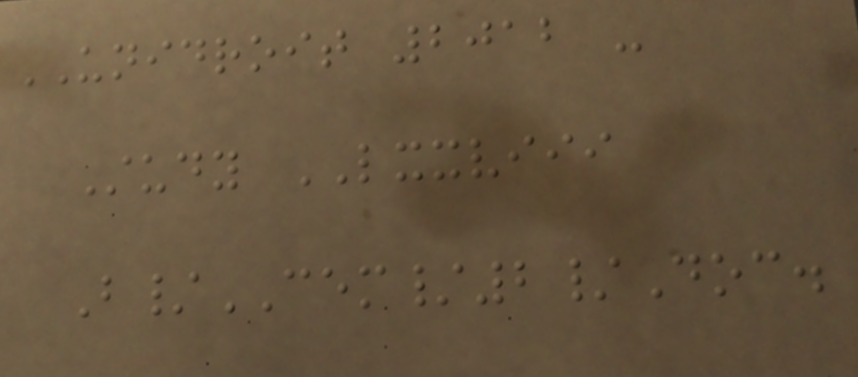UNIDROIT 2012 -
Study LXXVIII
B/CEM/2/Doc.
